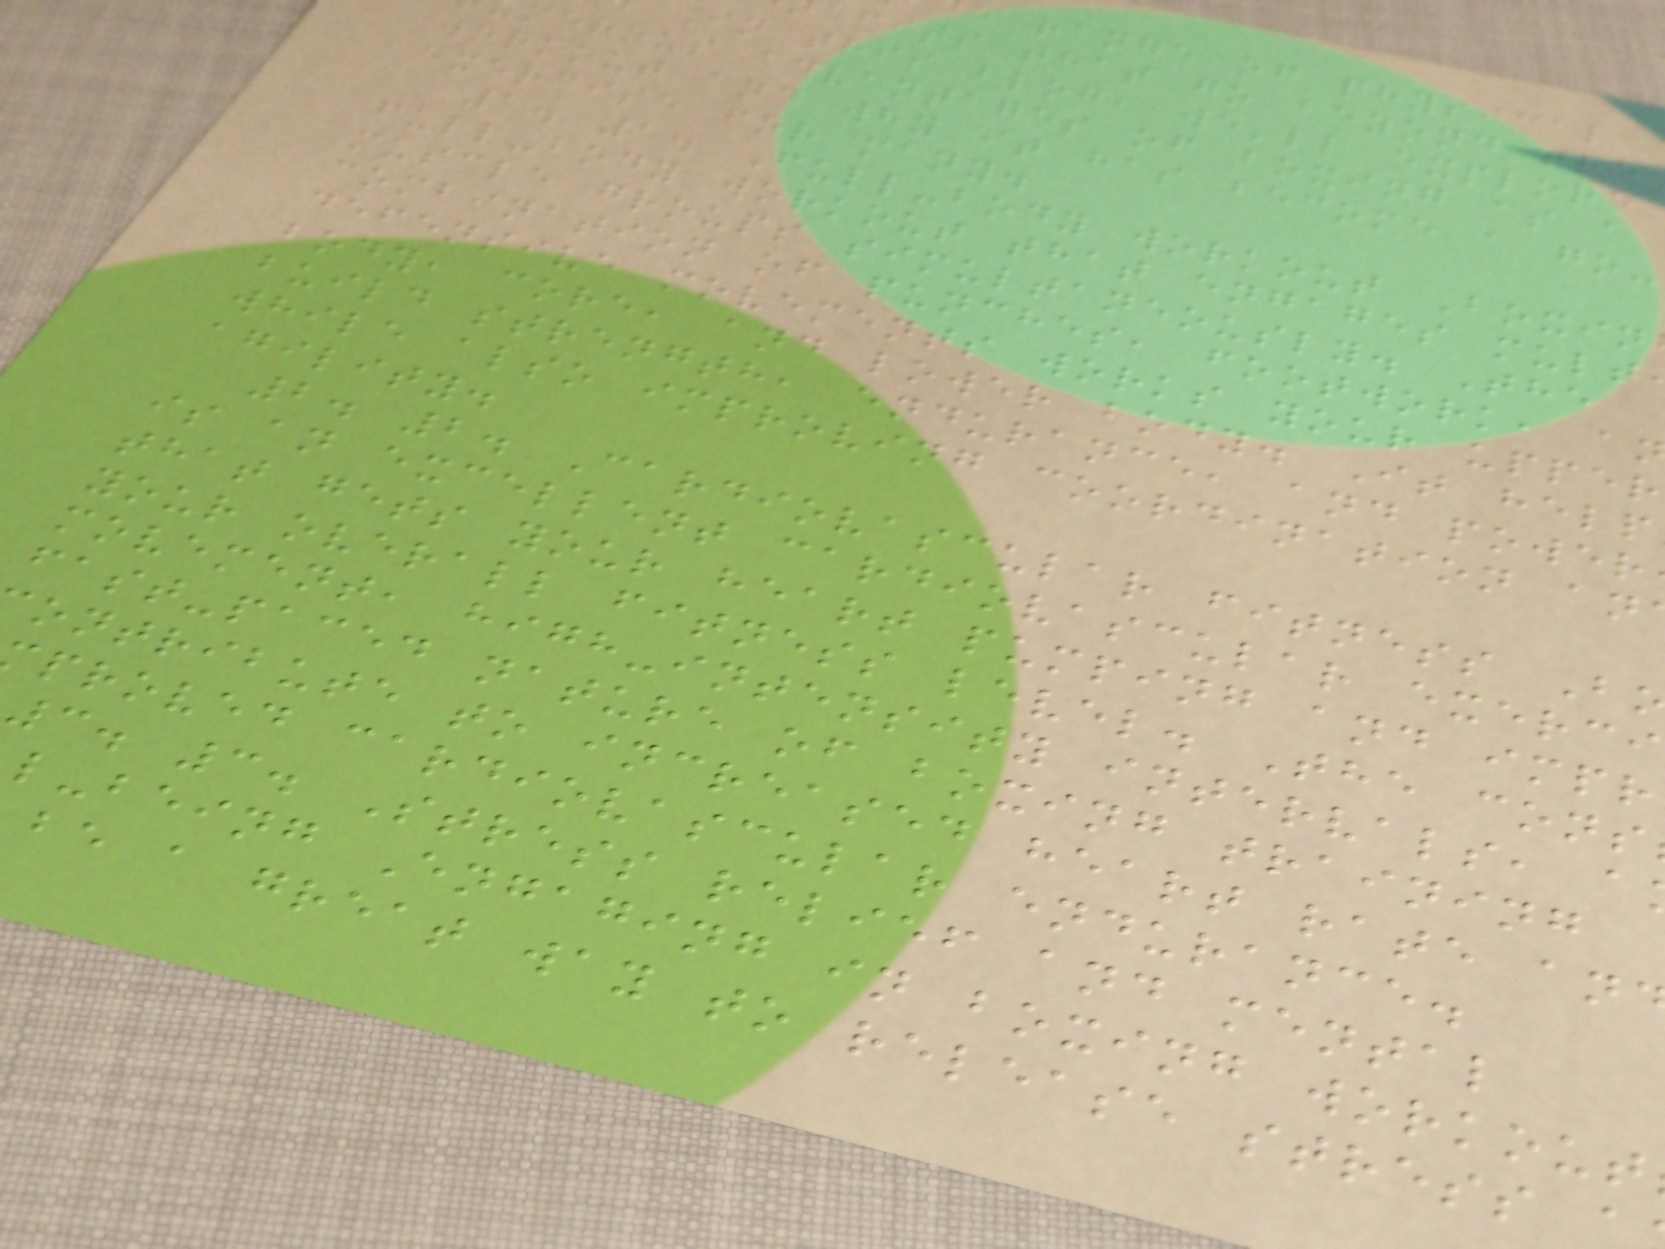e range of physical
efits that go beyond the
In this blog, we'll explore
merous advantages of boxing as a
workout and why it has become a go-
exercise for many.
1. 1. Full-body workout Boxin
full-body workout that engages mult
muscle groups simultaneously. The
combination of punches, footwork, a
defensive movements works your upper
body, core, and lower body. It help
build strength, endurance, and power
while also improving coordination an
agility.
2. 2. Cardiovascular fitness B
is an excellent cardiovascular exerci
that gets your heart pumping and impr
your overall fitness level. The cons
movement, high-intensity intervals, a
fast-paced nature of boxing training
ontribute to increased heart rate an
proved cardiovascular endurance.
3. 3. Stress relief and mental
l-being Engaging in boxing workout
be a great way to release stress
